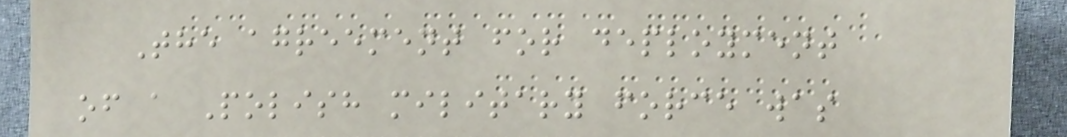The agreement for deployment
of a Polish military force was
